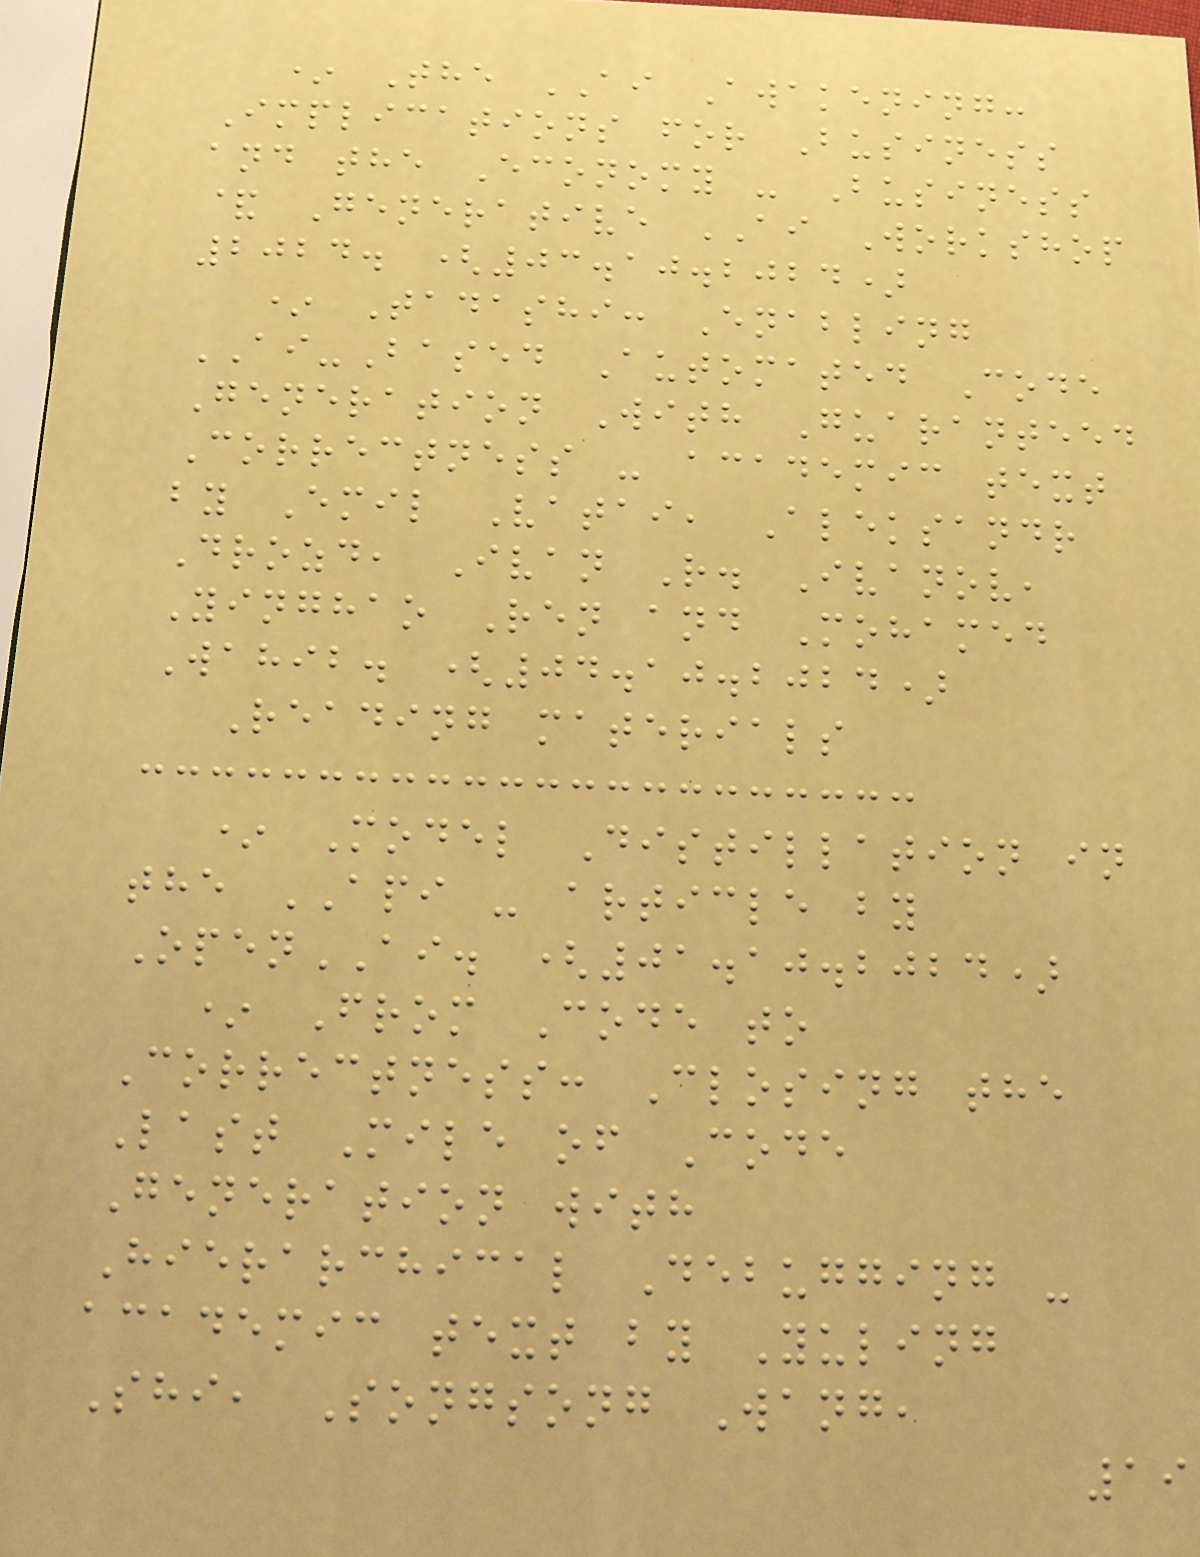* The AI Awakening:
Implications for Business
and the Economy - Business
& Generative AI Workshop
2024. (03.10.2024)
* Tadashi: Enabling
AI-Based Automated Code
Generation With Guaranteed
Correctness - academic text
by Emil Vatai, Aleksandr
Drozd, Ivan R. Ivanov,
Yinghao Ren and Mohamed
Wahib. (04.10.2024)
Reading materials
* Model Distillation in
the API - article by
OpenAI. (01.10.2024)
* From Code to
Correctness: Closing the
Last Mile of Code
Generation with
Hierarchical Debugging -
academic text by Yuling
Shi, Songsong Wang,
19
